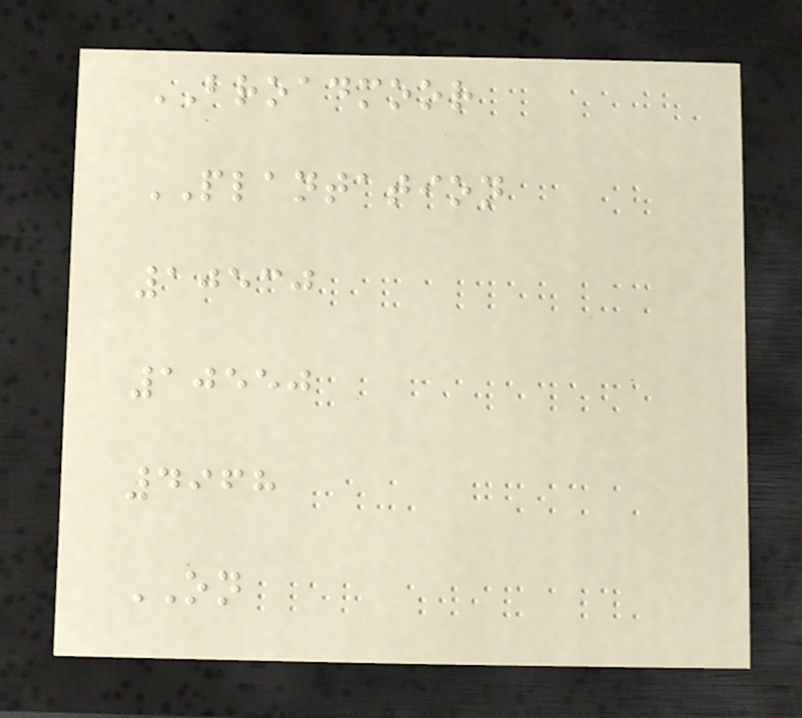BROADMOOR
PLANTATION
10530
10550
4968
ON
